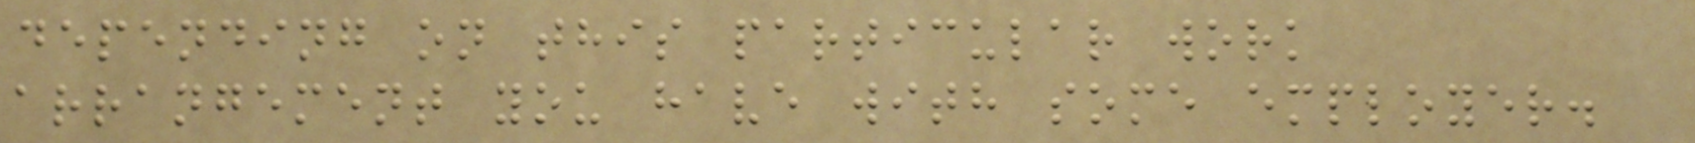depending on this particular work
arrangement you have with some employer.
